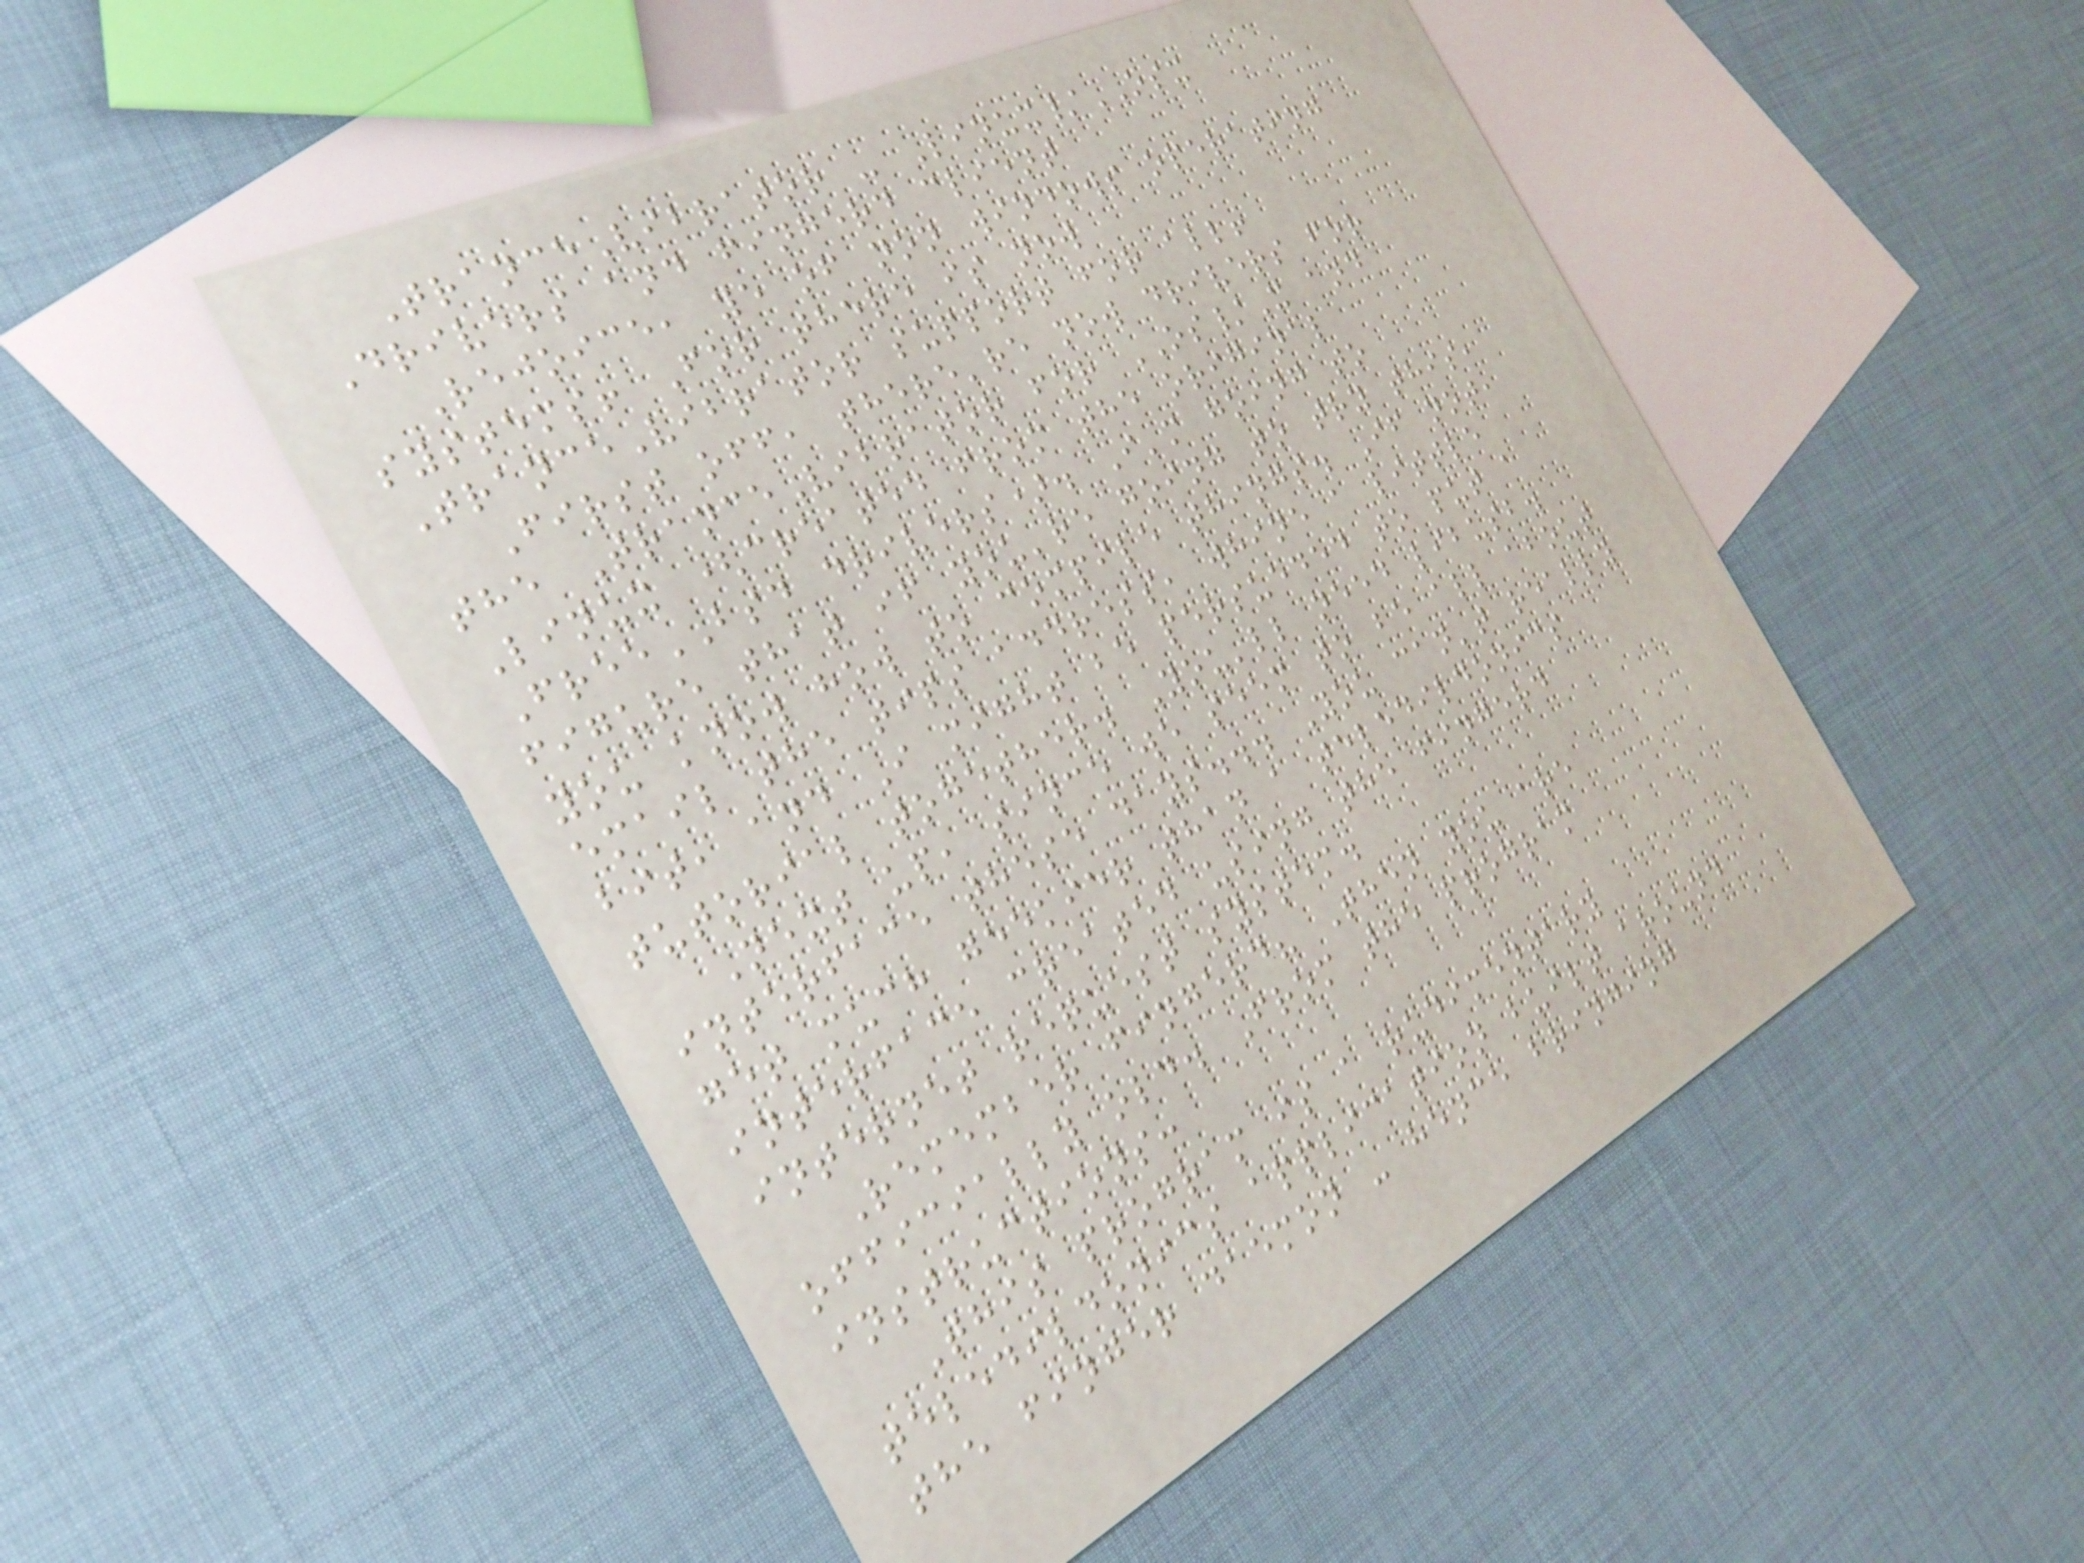TranceVibrator - Linux/OSX
Drivers and fingerd client
Rejoice, ye of non windows operating
systems! For there is now
TranceVibrator support for all!
First off, there're now drivers for
the TranceVibrator for OS/X and
Linux (created from the original
FreeBSD drivers). I'm going to
figure that if you're going to try this,
you know how to compile things. If not,
email the tips address, whine a little
bit, and I might be persueded to put a
tutorial together. You'll need libusb.
Next up, since we seem to be all about
interface these days... You can't really
get much geekier than a teledildonics
interface created using the fingerd
internet request system.
Remember fingerd? Then you are
officially old. From the program
instructions:
This program is a rudimentary
teledildonics application built around
the finger daemon - hence bringing
